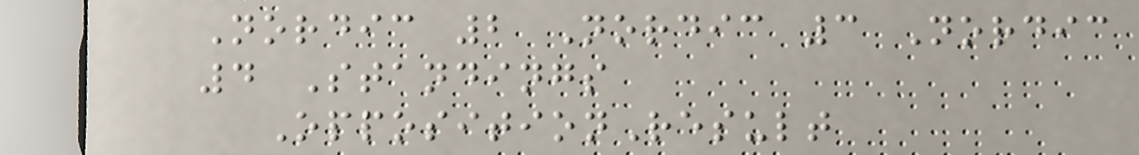Nordic 2 Nordic 3 Nordic
4 Standings
OppositionResult
